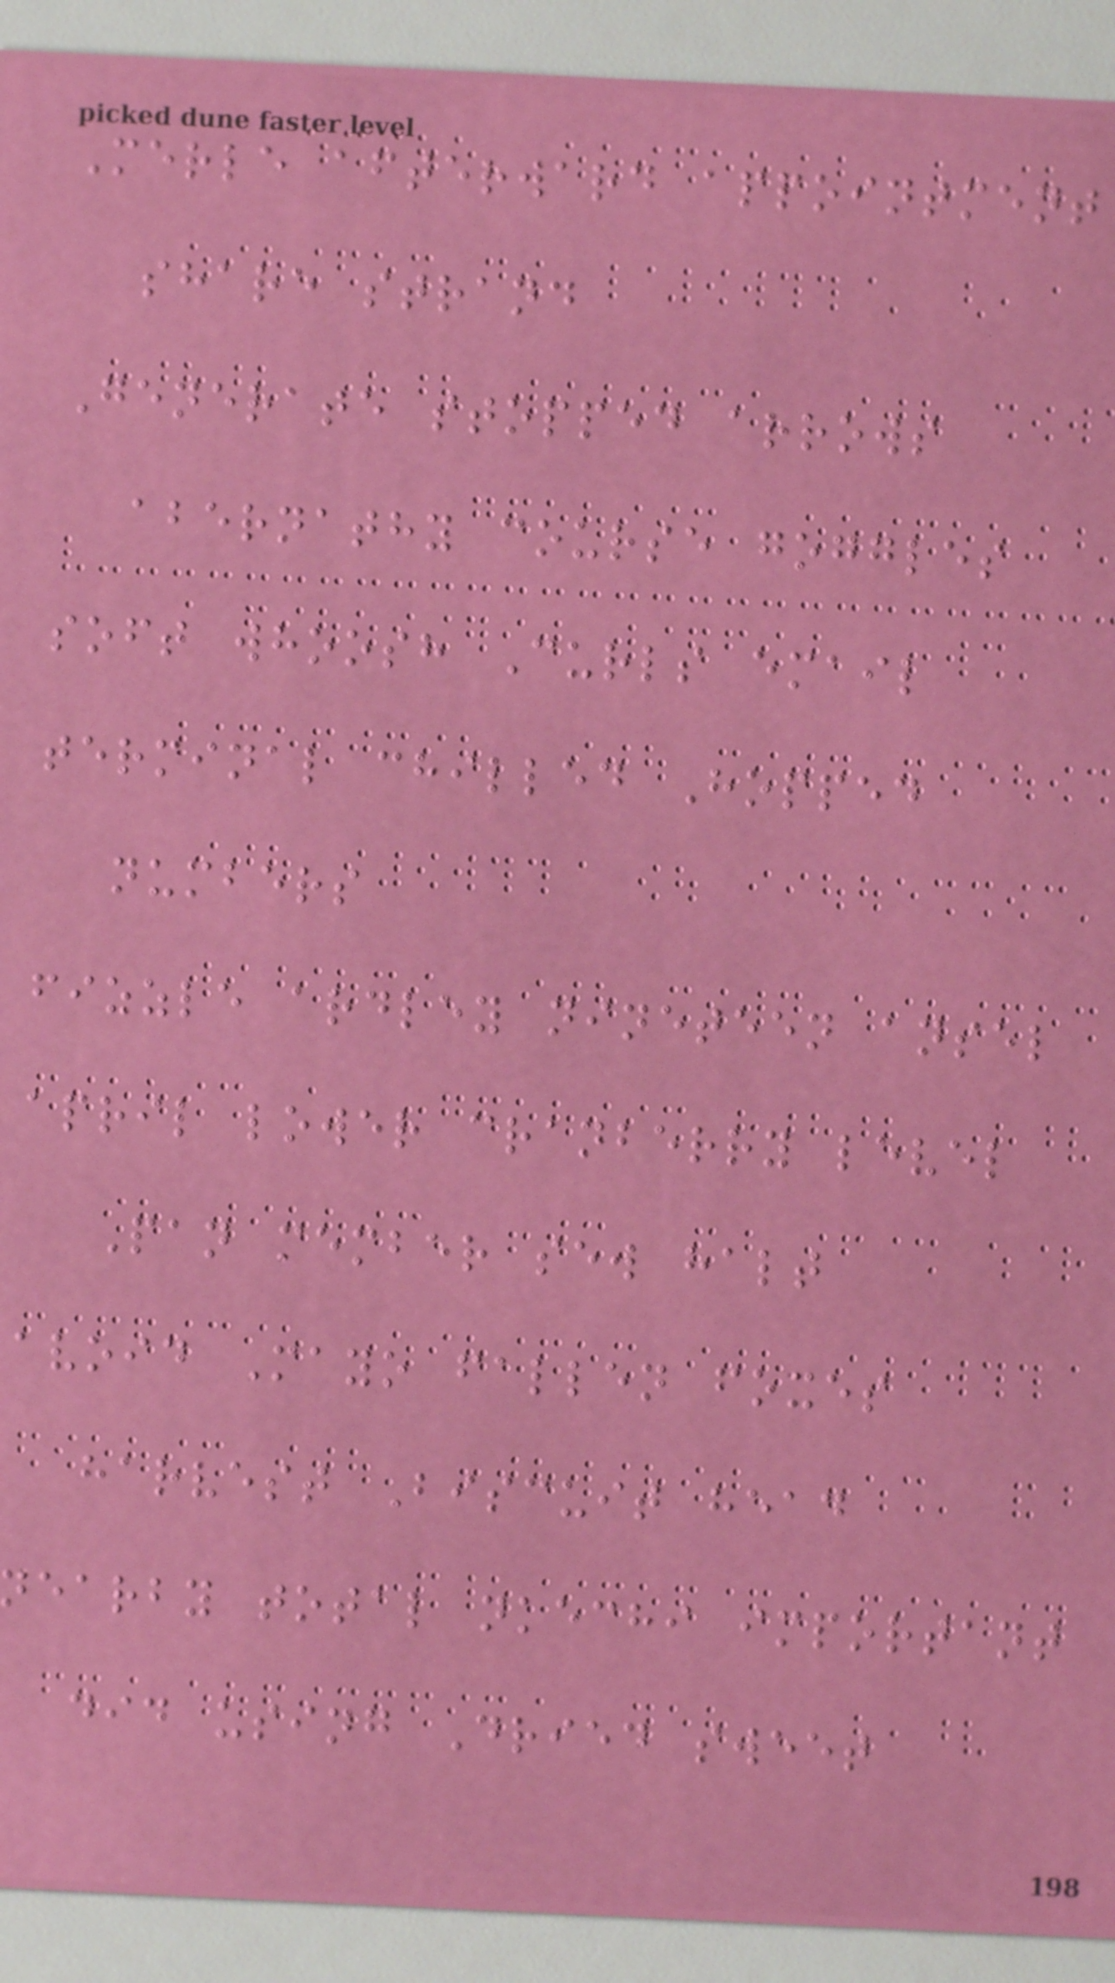Merle afterward appointment
share strand
Generate stopped arrows
abernathy course goggles
soft whoosh Curls email
terminal chilled Hopped
numbers
fizzle ardley nineteen ansel
april lower cranberry level
Pan member sew halt
avoid Mayo fallen foxes
harvest Biscuit head
nearby total nkechi important
did using Dried sweet
